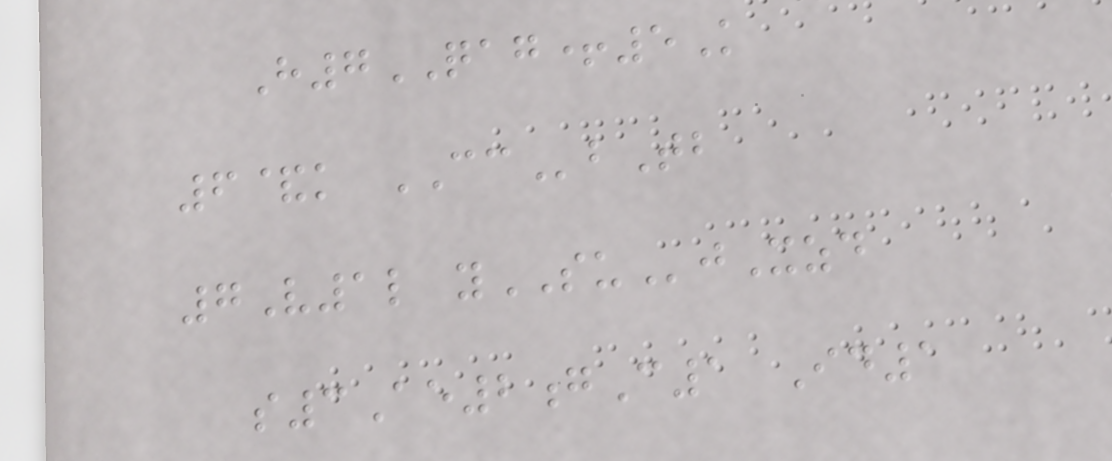H7QAG+5K
6&k CCbTb
7V1l ySUjXzd
s3Ae2gC1 Id1
